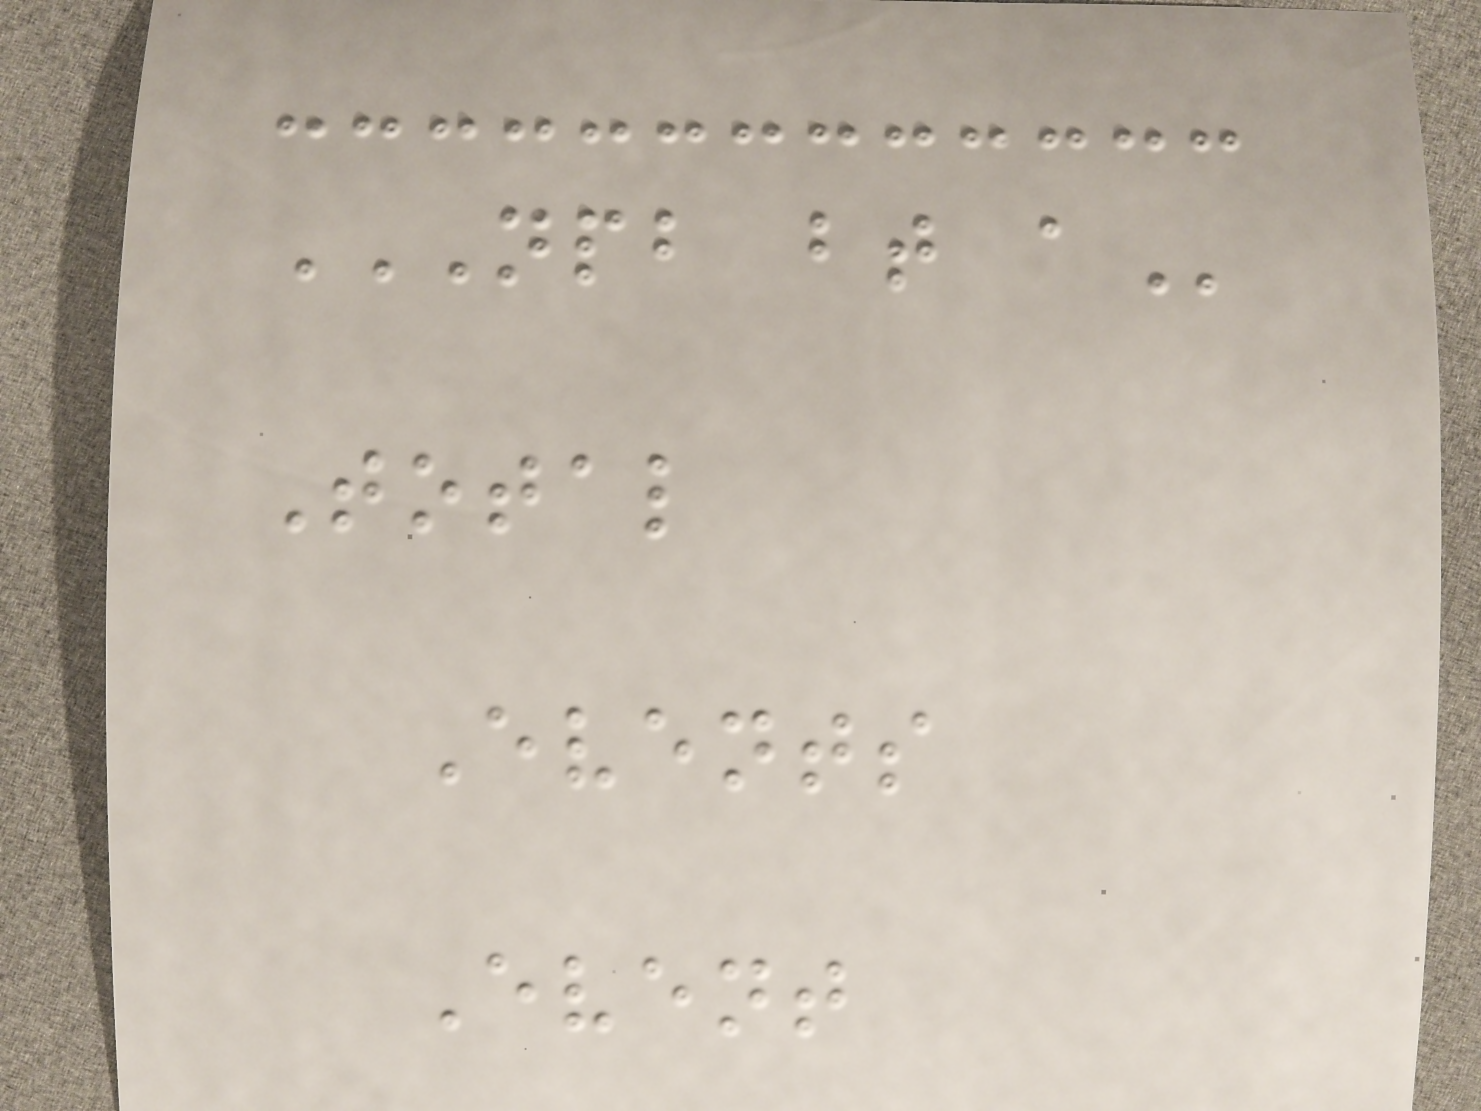NPB BT A
Total
Events
Event
